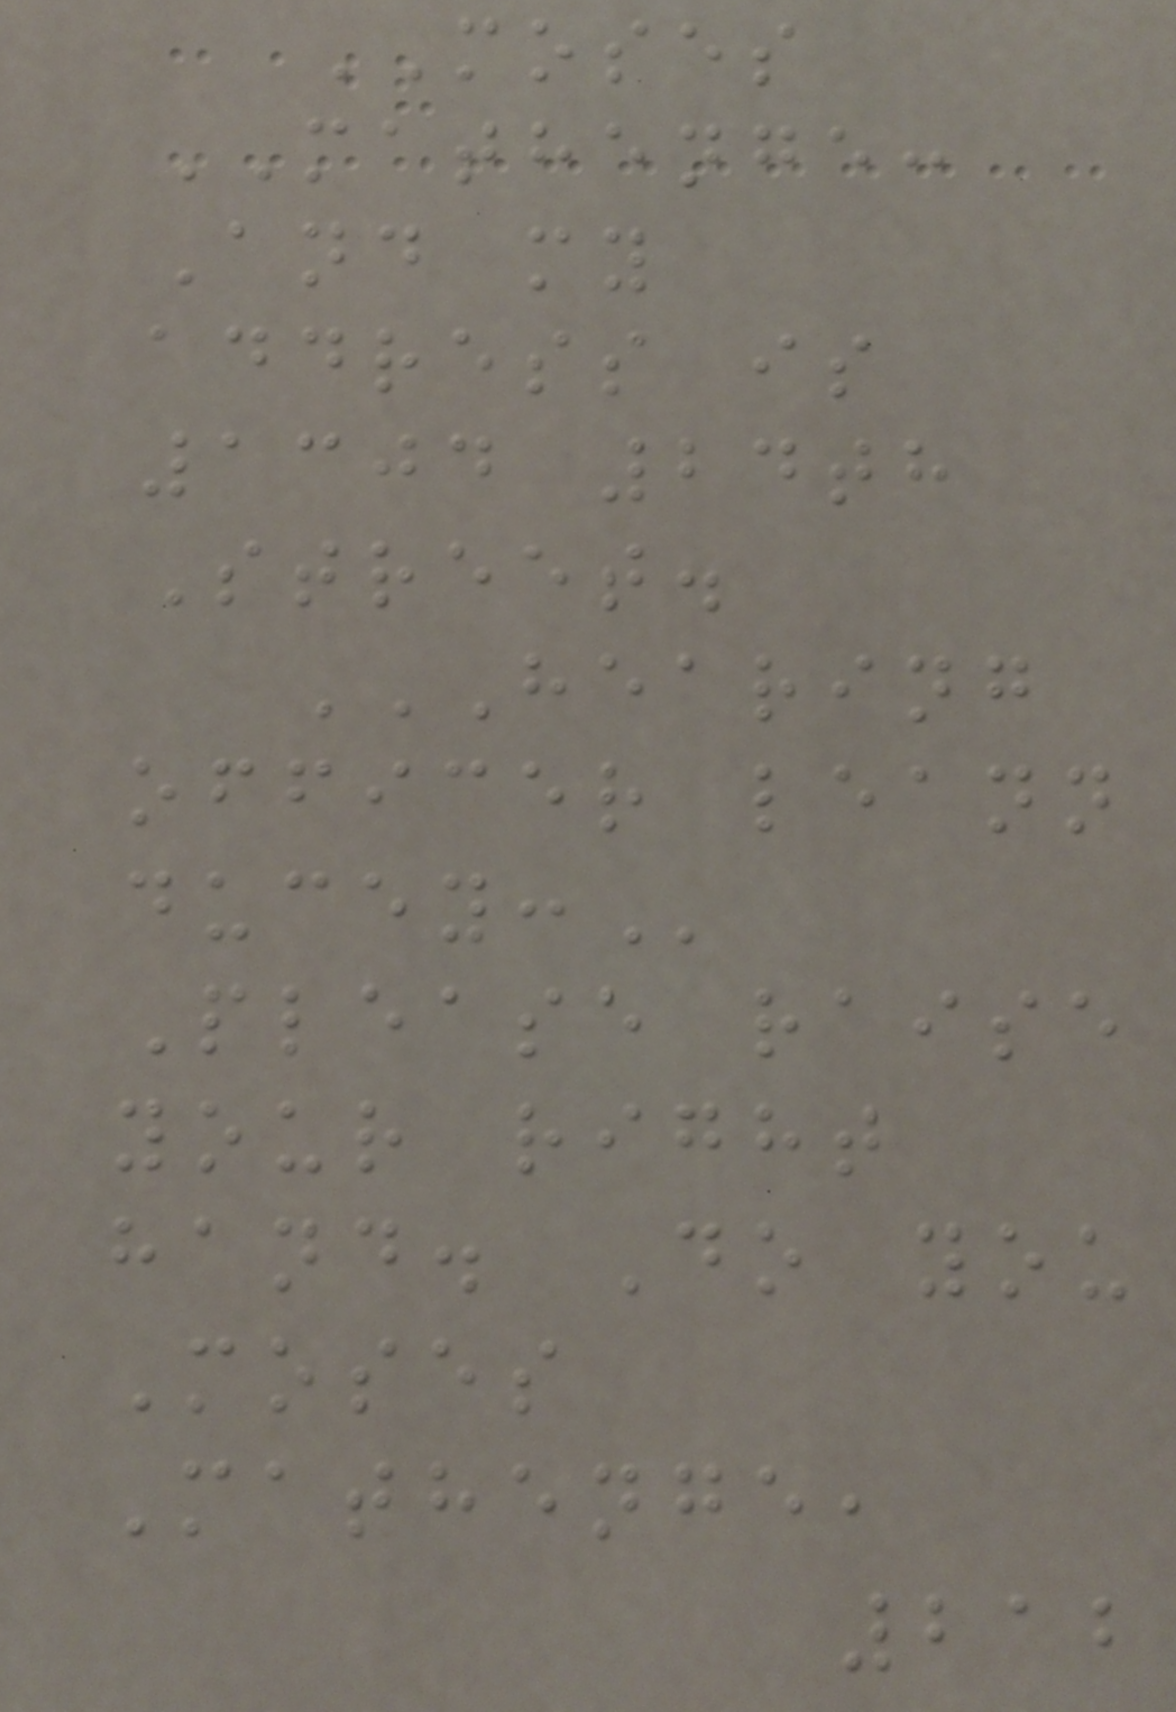MOSES
MATHENGE:
And my
address is
1304 24th
Street.
HEARING
OFFICER LEANN
DUCEY:
Please raise
your right
hand. Do you
Moses
Mathenge,
212
